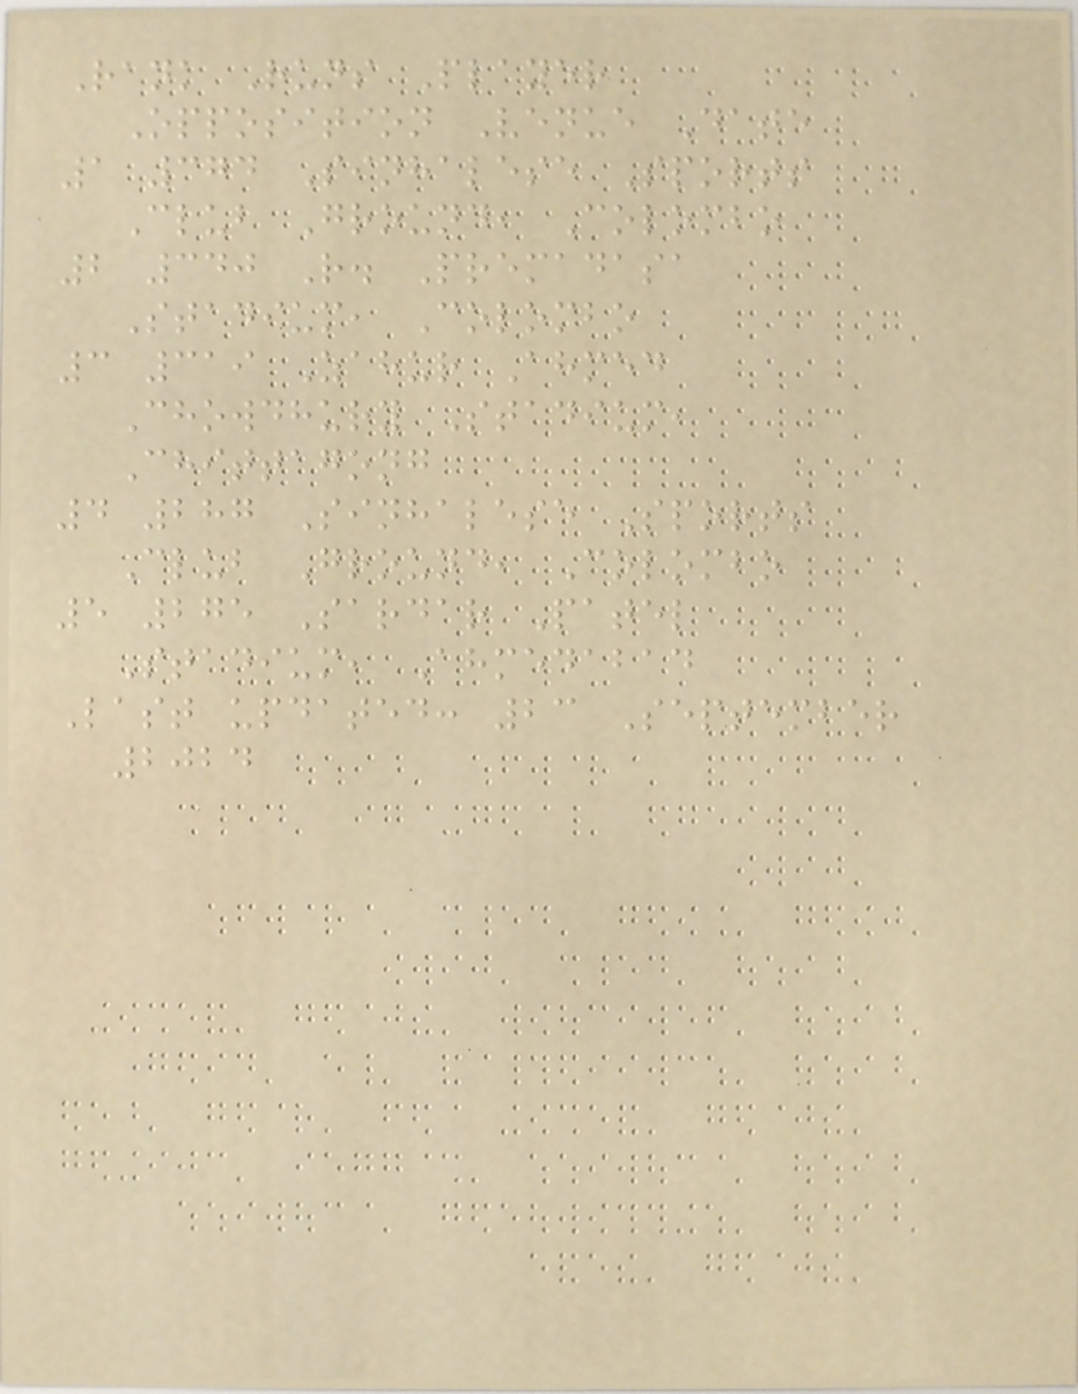Rank Runs Player
Opposition Venue Date
1 374 Sinhalese Sports
Club Ground, Colombo
2 340 R. Premadasa
Stadium, Colombo
3 319 Zahur Ahmed
Chowdhury Stadium,
Chittagong
4 287 Sinhalese Sports
Club Ground, Colombo
5 275 Sardar Patel
Stadium, Ahmedabad
Last updated: 23 September
2024
